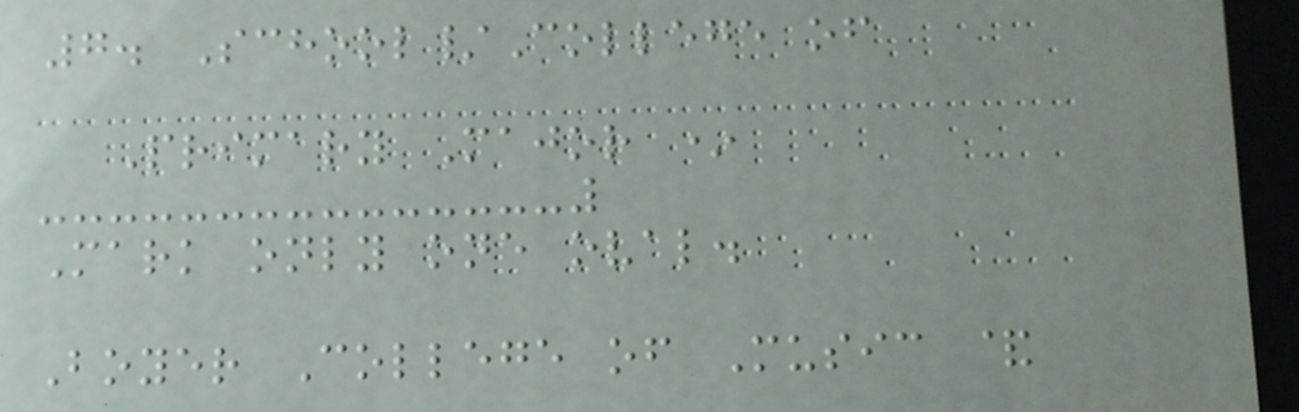7. School/College of
Primary Major *
Mark only one oval.
Boyer College of Music &
